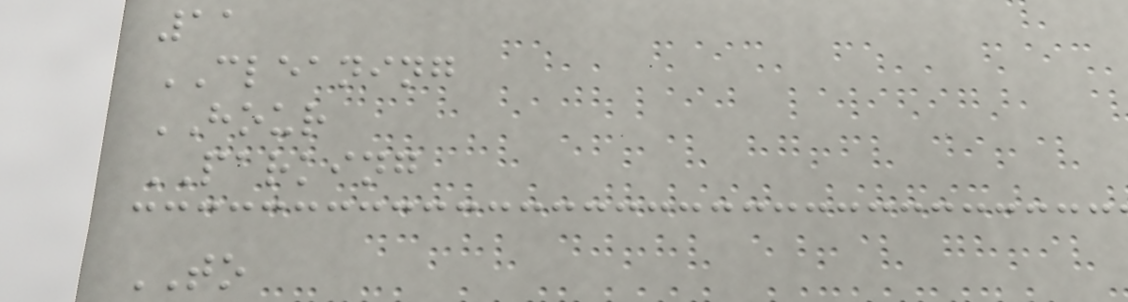11
CLEANING
HOUR
PARKING
TO
